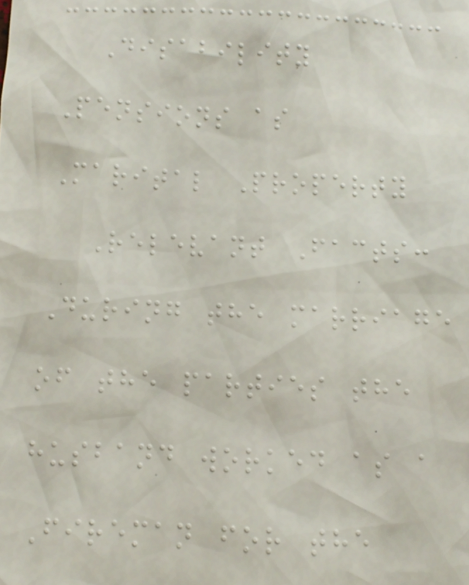Disability
Pensions as
Marital Property
Relevant Facts:
During the marriage
of the parties the
husband worked as a
Fireman for the
